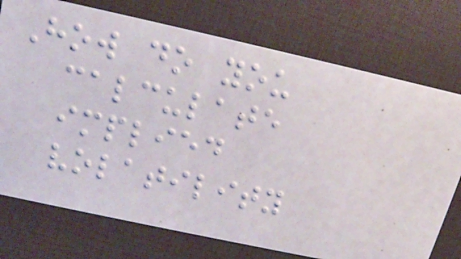How do you
calculate
implied
volatility
